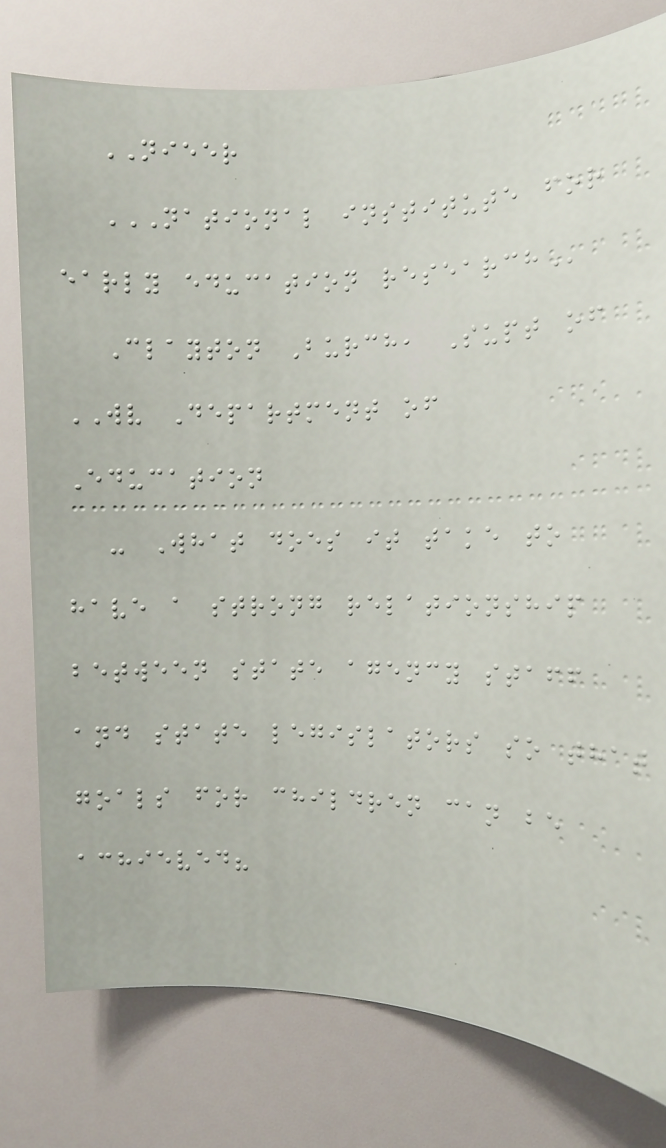NIEER
NATIONAL INSTITUTE FOR
EARLY EDUCATION RESEARCH
Clayton Burch, Supt of
WV Department of
Education
- What does it take to
have a strong relationship
between state agency staff
and state legislators so that
goals for children can be
achieved?
